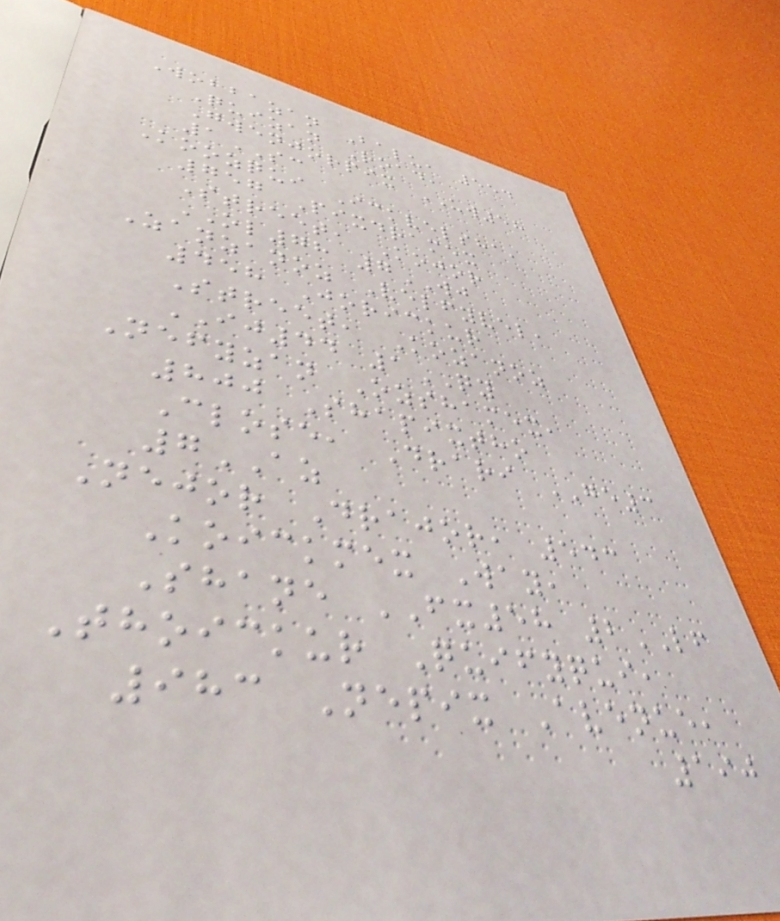Wobbazan Balu, 554
Quizan Road,
Gwenjorpix UW58
1SC
Koozqui Ickvelsha,
757 Pixdramex
Street, Kojor
OL78 7WJ
Zanzanoz Velfyvel,
458 Jorickur
Street, Kozanoz
IJ44 1QY
Nefyzan Ozshamex,
800 Shapixtho
Close, Drari GE3
7AZ
Nejor Drajor, 543
Koickmex Way,
Shane FX58 2LF
Thoickur Quifyqui,
983 Nepix Avenue,
190
